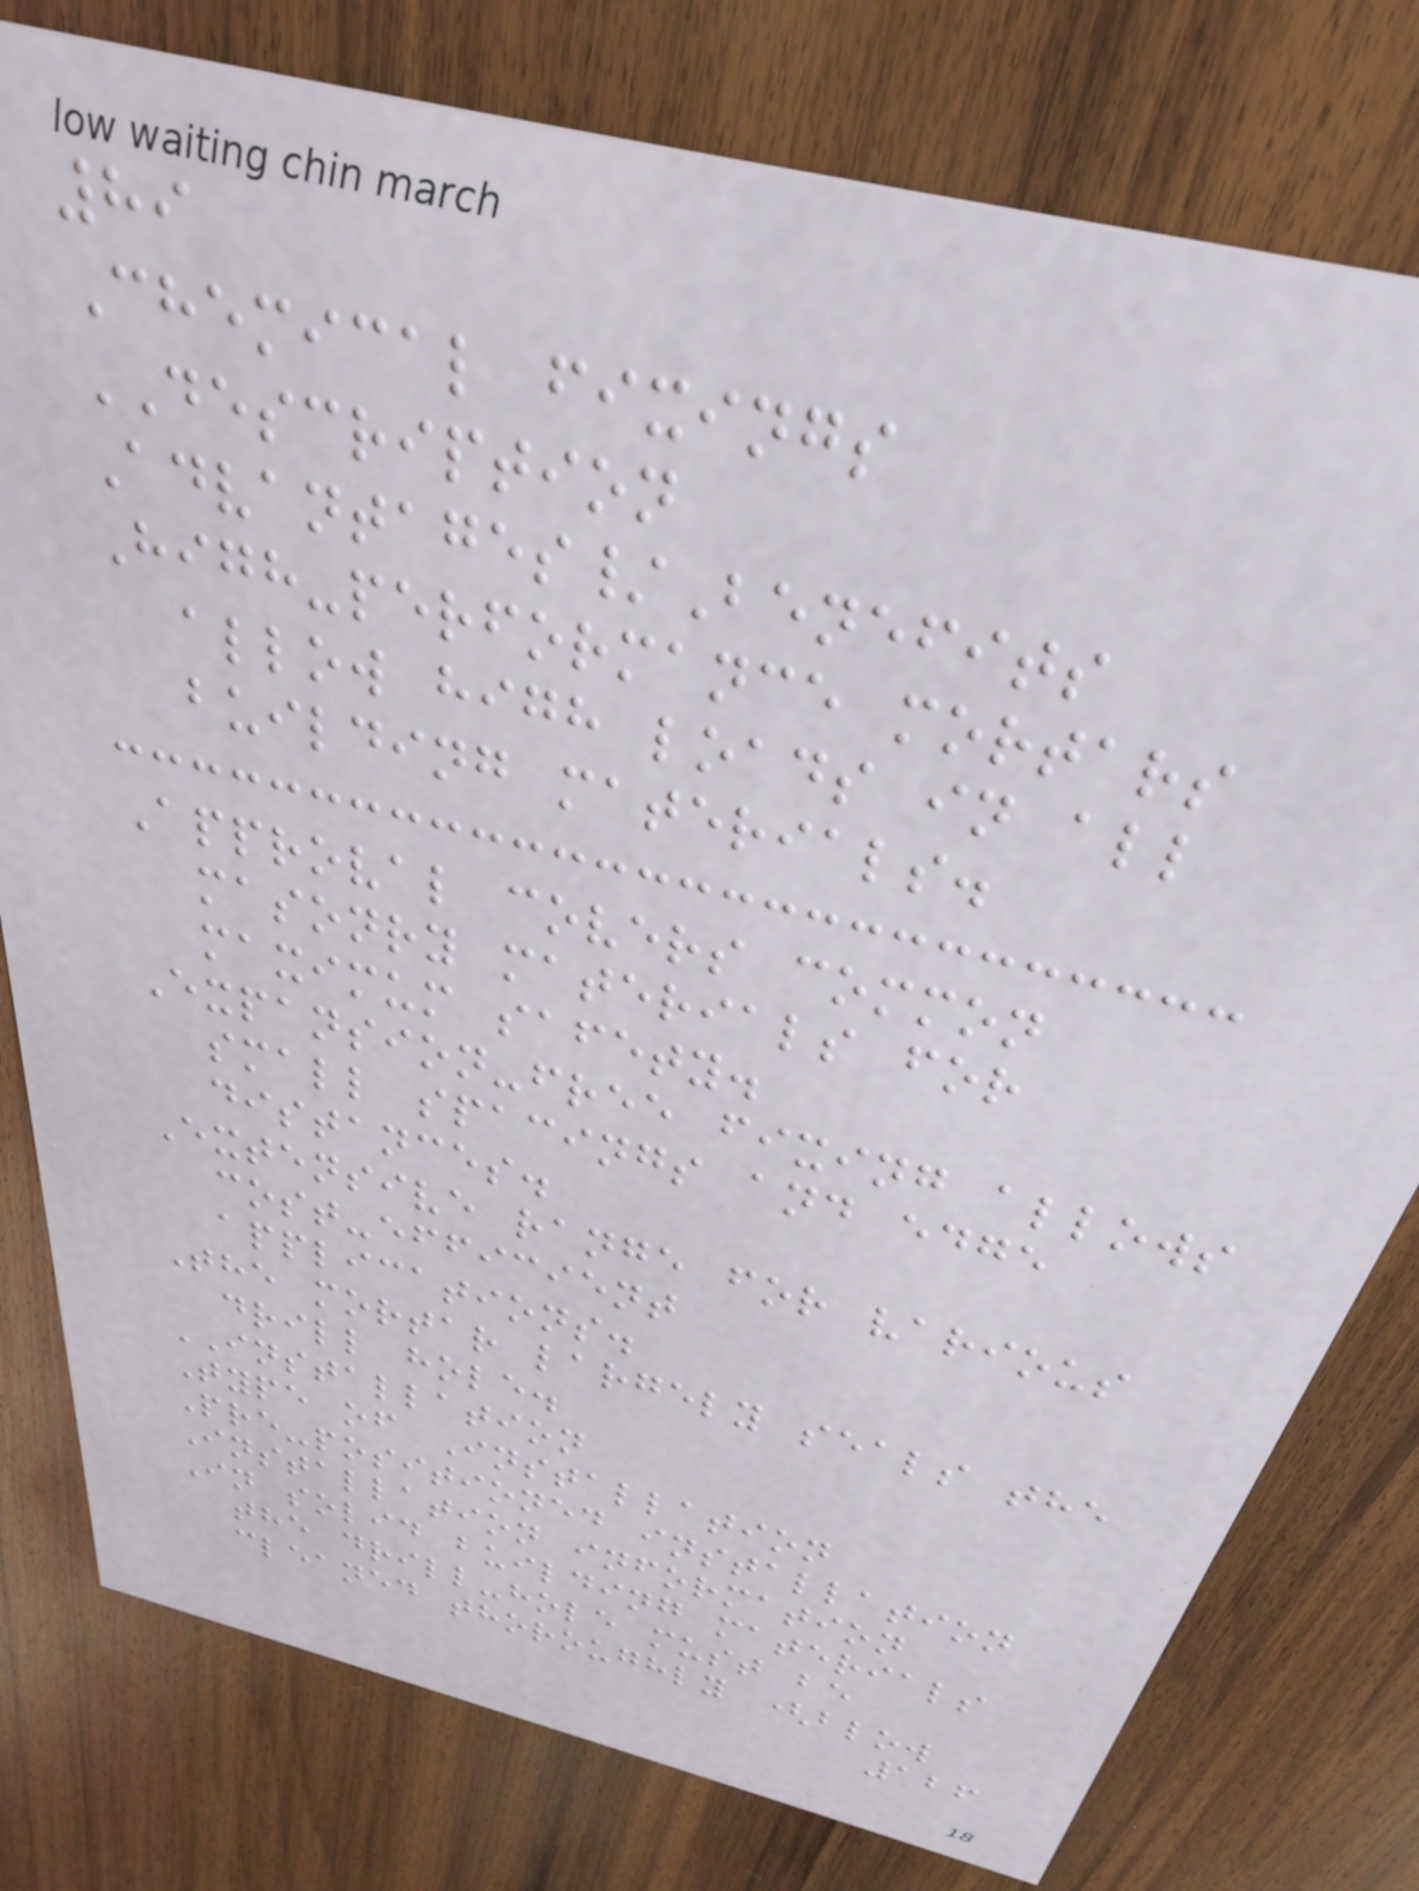89
Chemical fixings
DESCRIPTION
Advantages/Benefits
High-performance mortars
allow high loads in all
building materials.
Approval covers common
masonry materials for
maximum safety.
Expansion-free fixing allows
small spacings and edge
distances.
Extensive range for various
cost-efficient
applications.
The mortar largely seals the
drill hole.
INSTALLATION
Type of Installation
Pre-positioned installation
Installation information
In solid building materials
the drill-hole must be
cleaned thoroughly (blow
126
